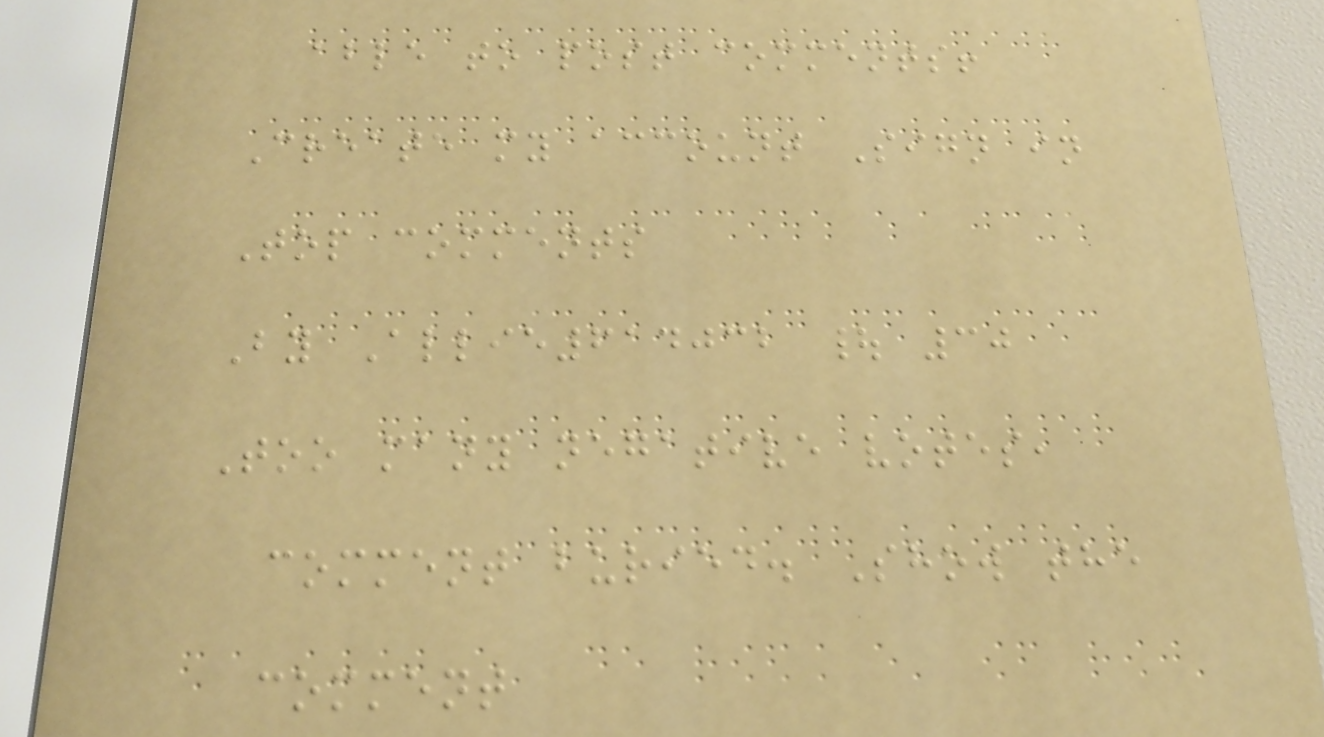able to post comments!
Create my account Sign in
Top comments
By Allie614032 | 30
Too many negative votes,
comment buried. Show the
comment
